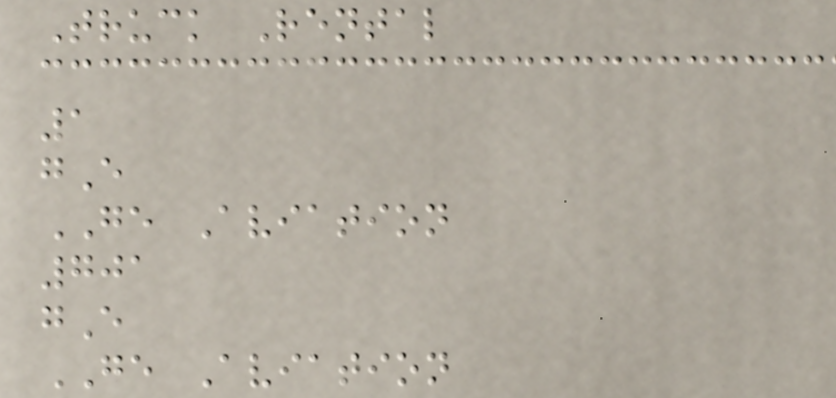Truck Rental
1
gE
GE Aviation
701
gE
GE Aviation
